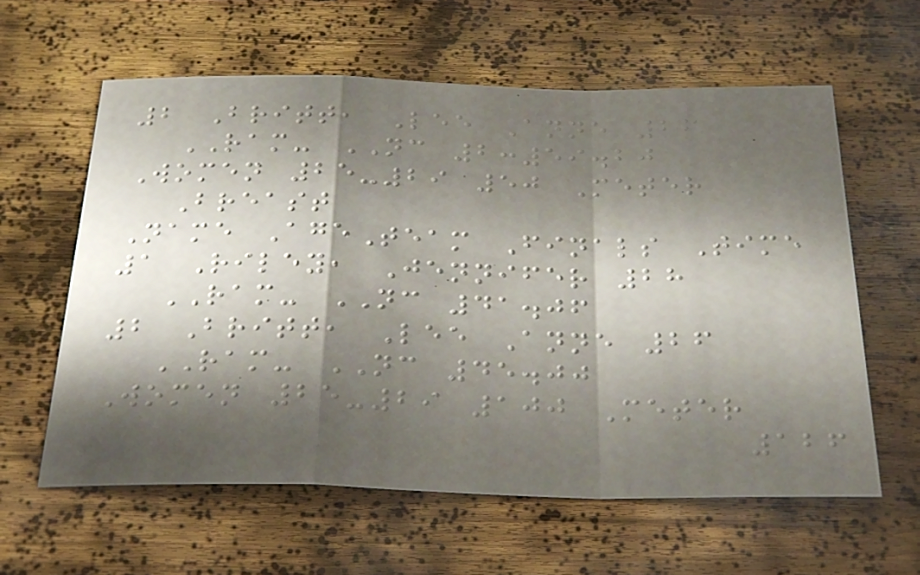2 Britt, Lee Anne 26
RAM- NC 2:59.20
Women 25-29 50 Meter
Breast
Name AgeTeam Finals Time
1 Riley, Jennifer 28
RAM- NC 41.06
2 Britt, Lee Anne 26
RAM- NC 45.00
Women 25-29 100 Meter
126
